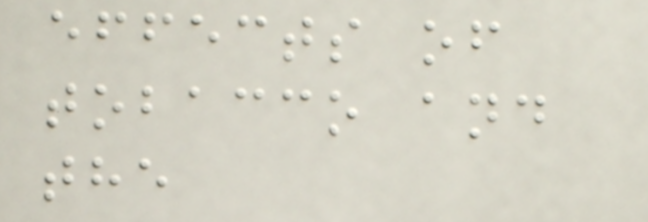effects of
tobacco and
the
